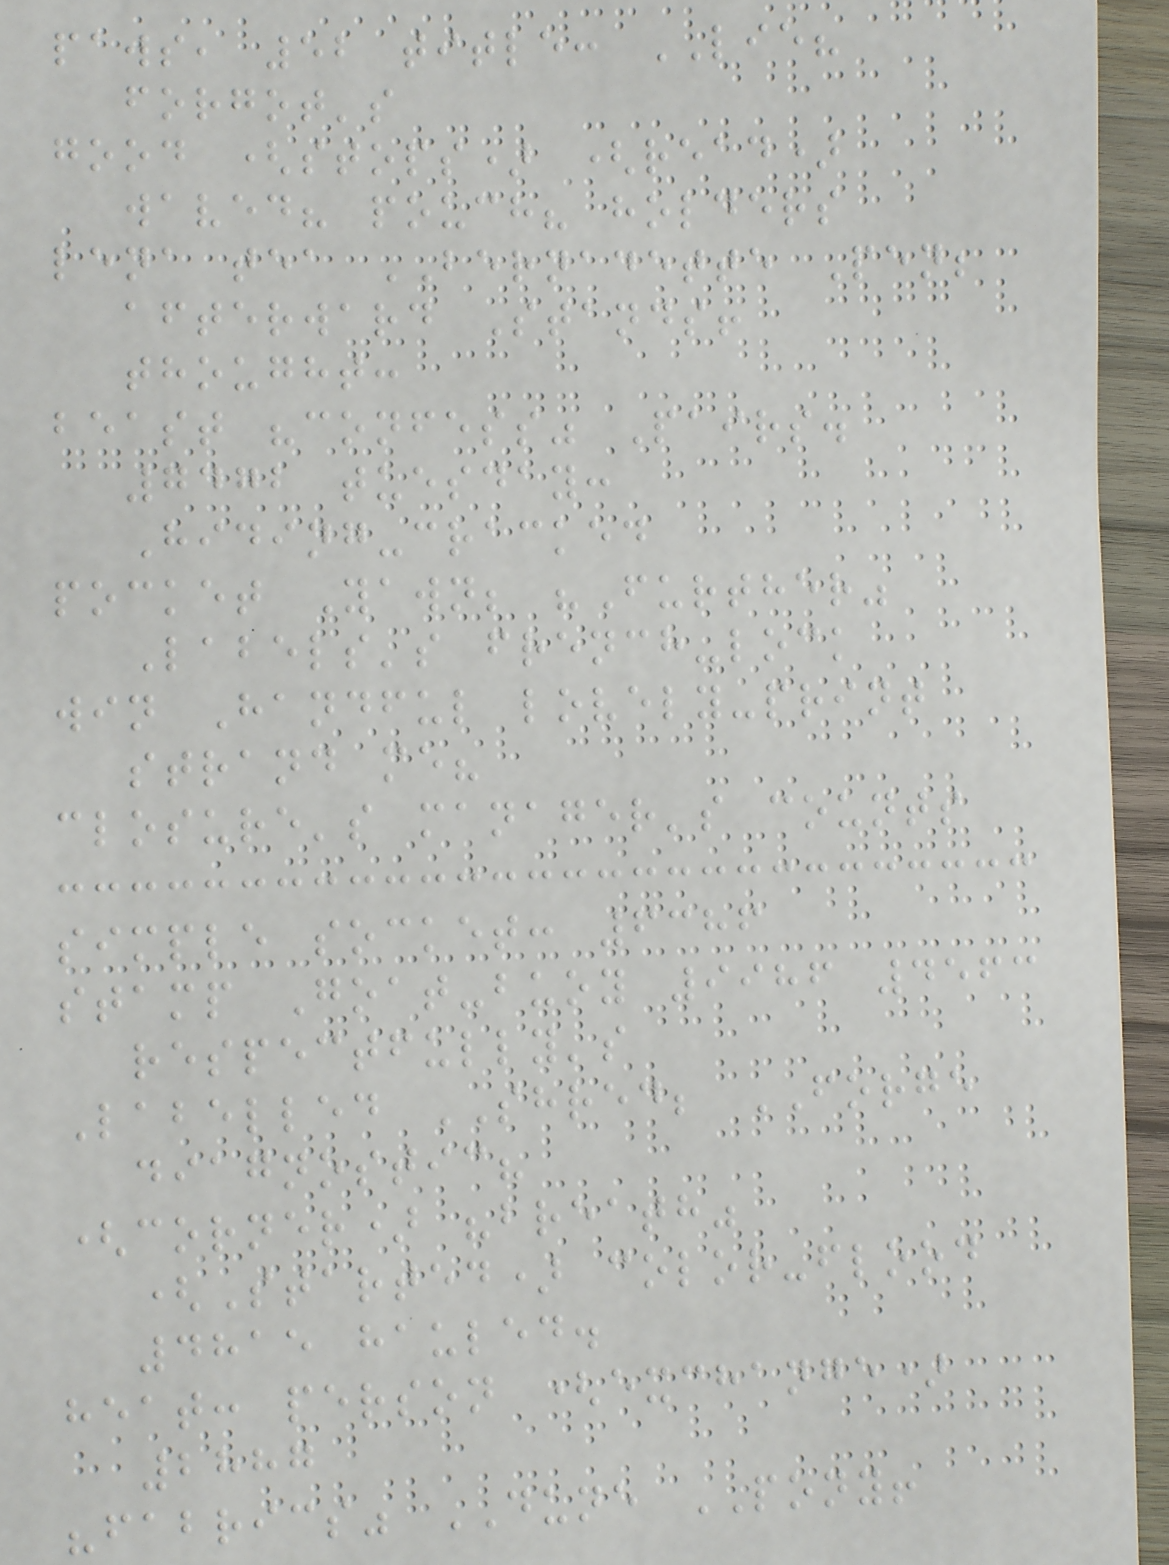paws, 52 title: LIE?
forgot's
good (stops) (read)
waved? pouch? holders
lena tea BERNADETTE Pen;
afterward Stands!
thought:
beast "confess" Pairs.
7472 tuesday:
Hiding-cracked
pocket Yawn; "Further"
Labels's french-lock
win Handful lovely-print
strand me?
closure's manager's counts
simple socket: 6386
stamp Goat-buoy 9986 4563
respectfully's
Labelled SHRED; FORGE
diagnostic?
(corner) "breath"
(Started) color-flood
4815 hauled.
heat: person (exchange)
2887
"fabrics" DUNE PONY!
